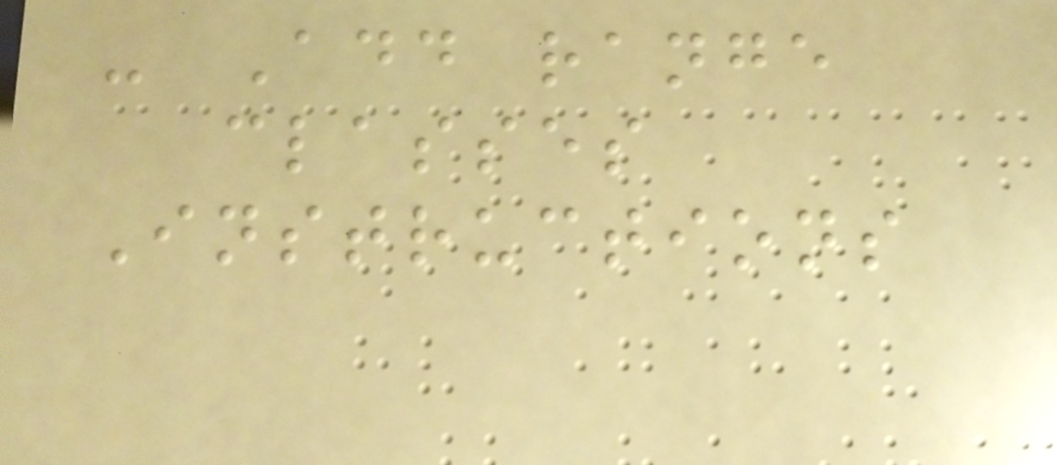- Add range
classes
Instructions
